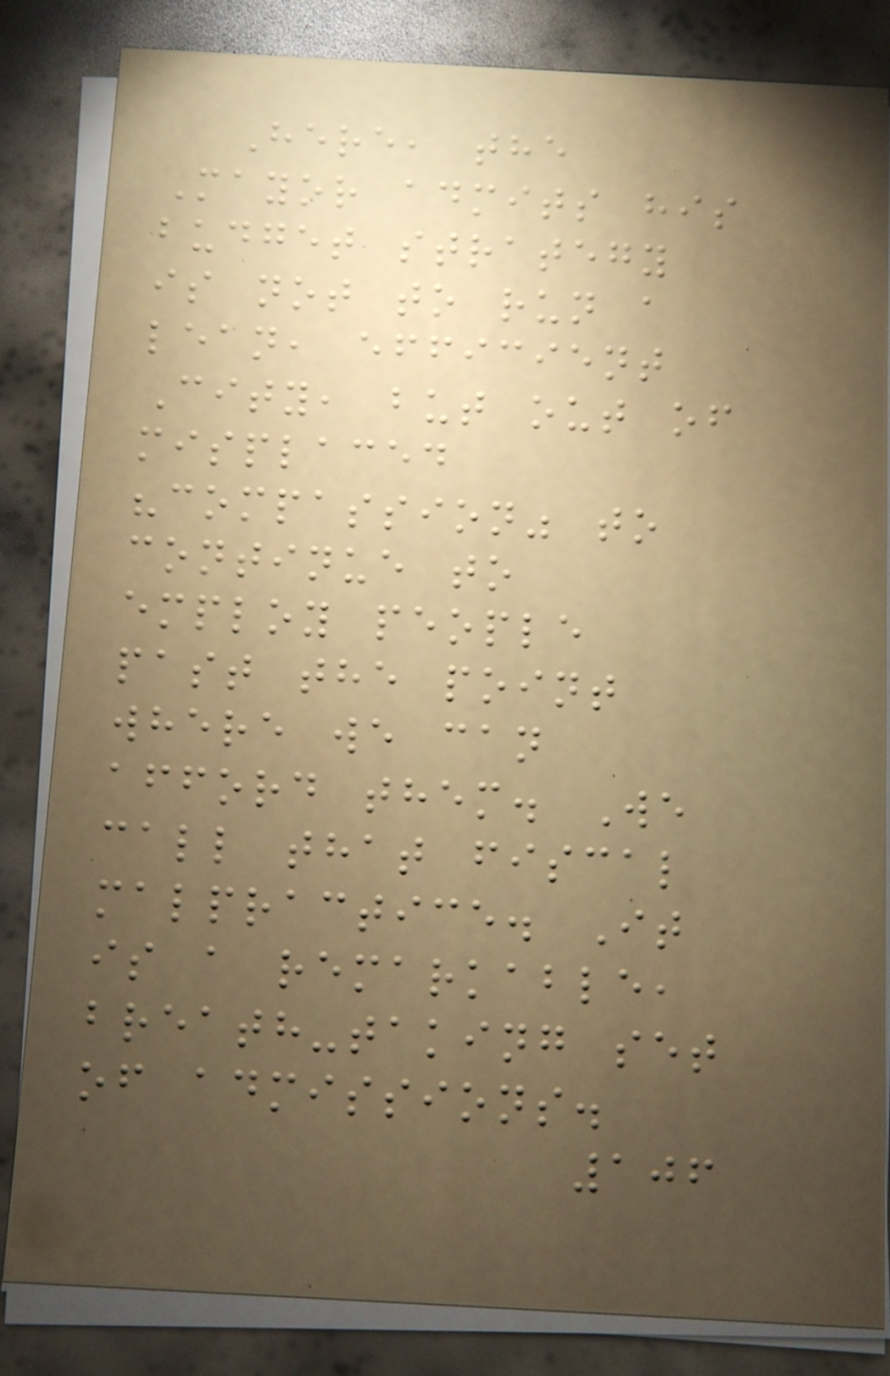Here, the
Mayor admits his
budget strategy
is not to run a
lean, efficient
City, but out of
misplaced
"compassion" to
continue to
employ people
past the point
where we can
afford them. We
call that fiscal
malpractice. It
is a remarkable,
breath-taking set
of admissions.
106
